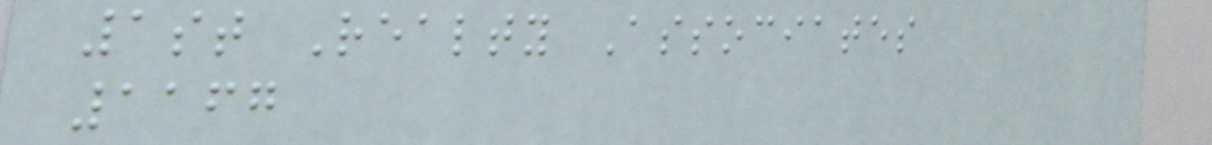1st Realty Associates
1167
